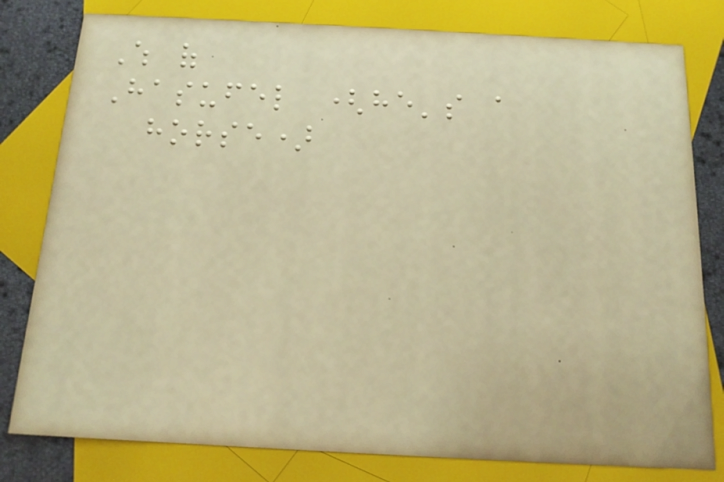Which of
Hasufel (he's a
horse)
